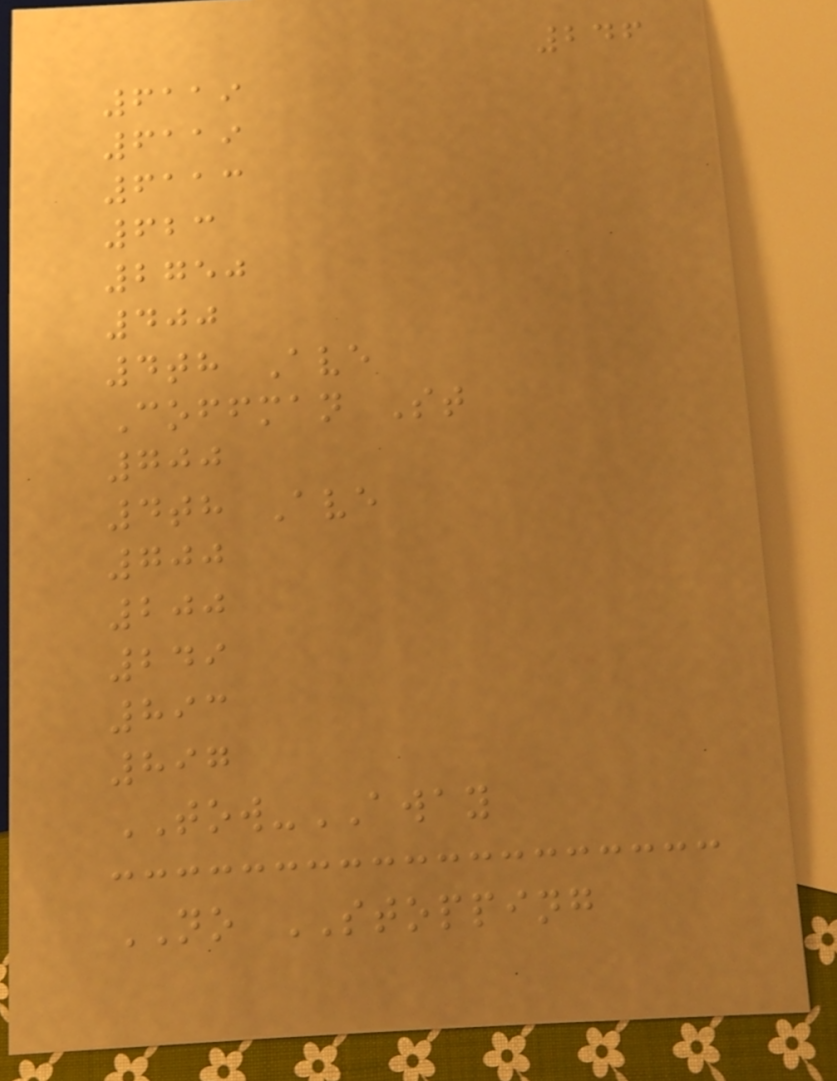246
6119
6119
6113
623
2750
400
4th Ave
Coffman St
700
4th Ave
700
200
249
893
897
TOW-AWAY
NO STOPPING
